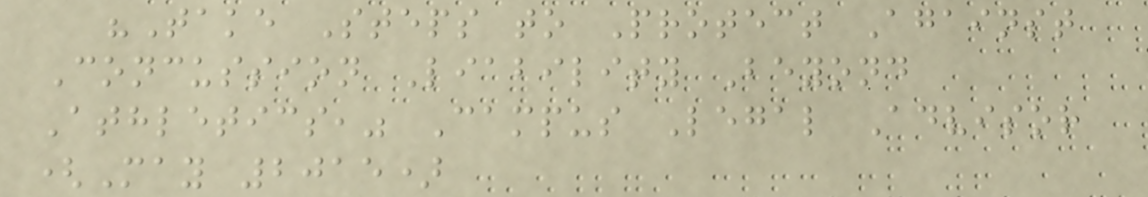"Take Steps to Protect Against
Concussion Liability Beyond
Athletics," Campus Legal Advisor
(May 2015)
